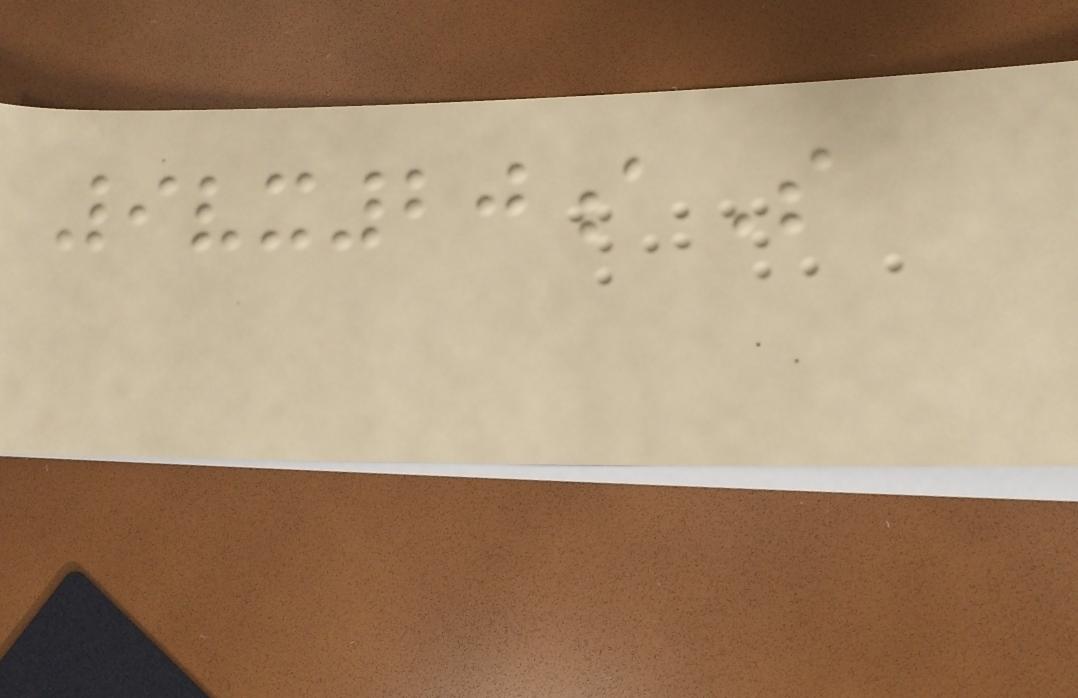9vx20aS
